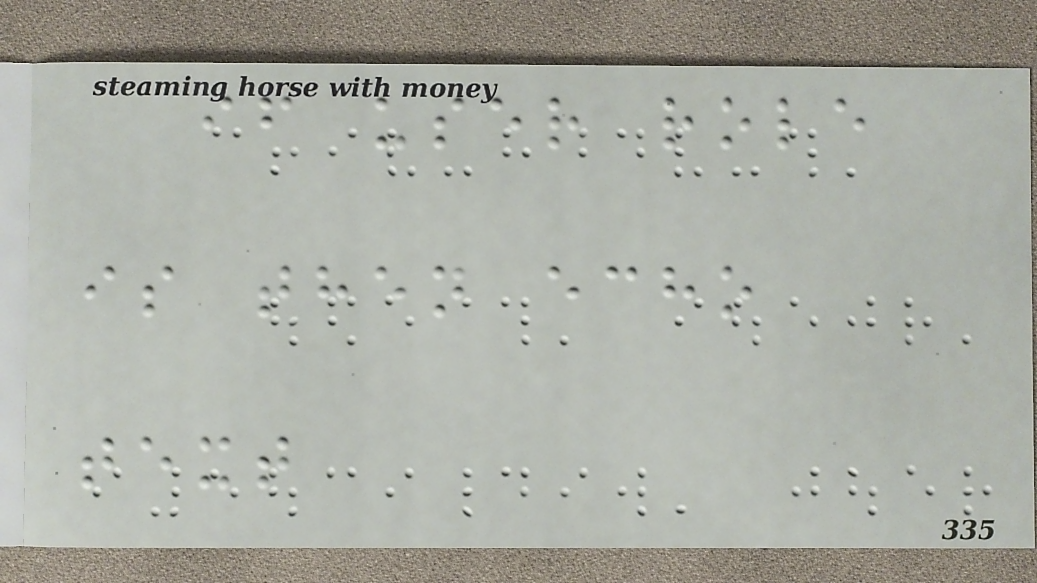if user role
is then echo
text
